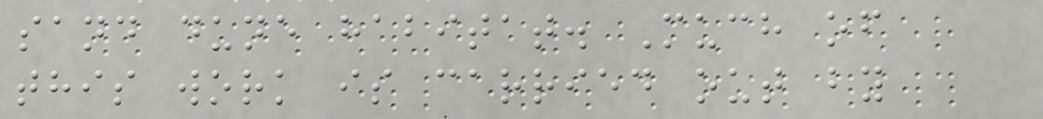sand dune habitat. Much of
this work is carried out by
